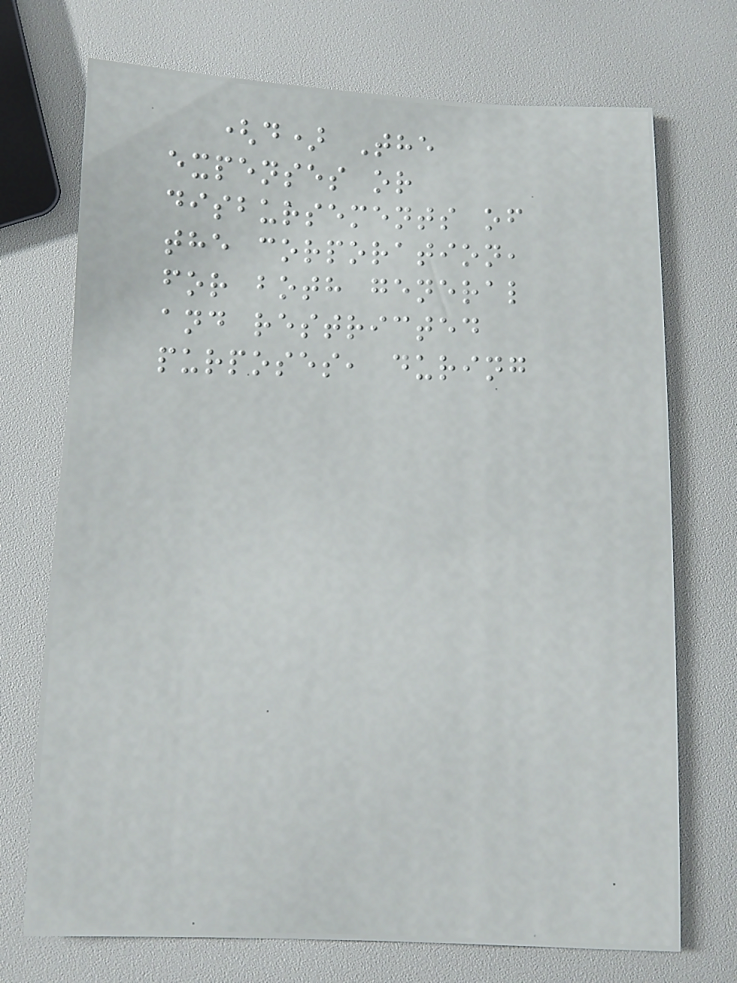(d) The
expenses or
disbursements of
the corporation,
for both general
and restricted
purposes, during
